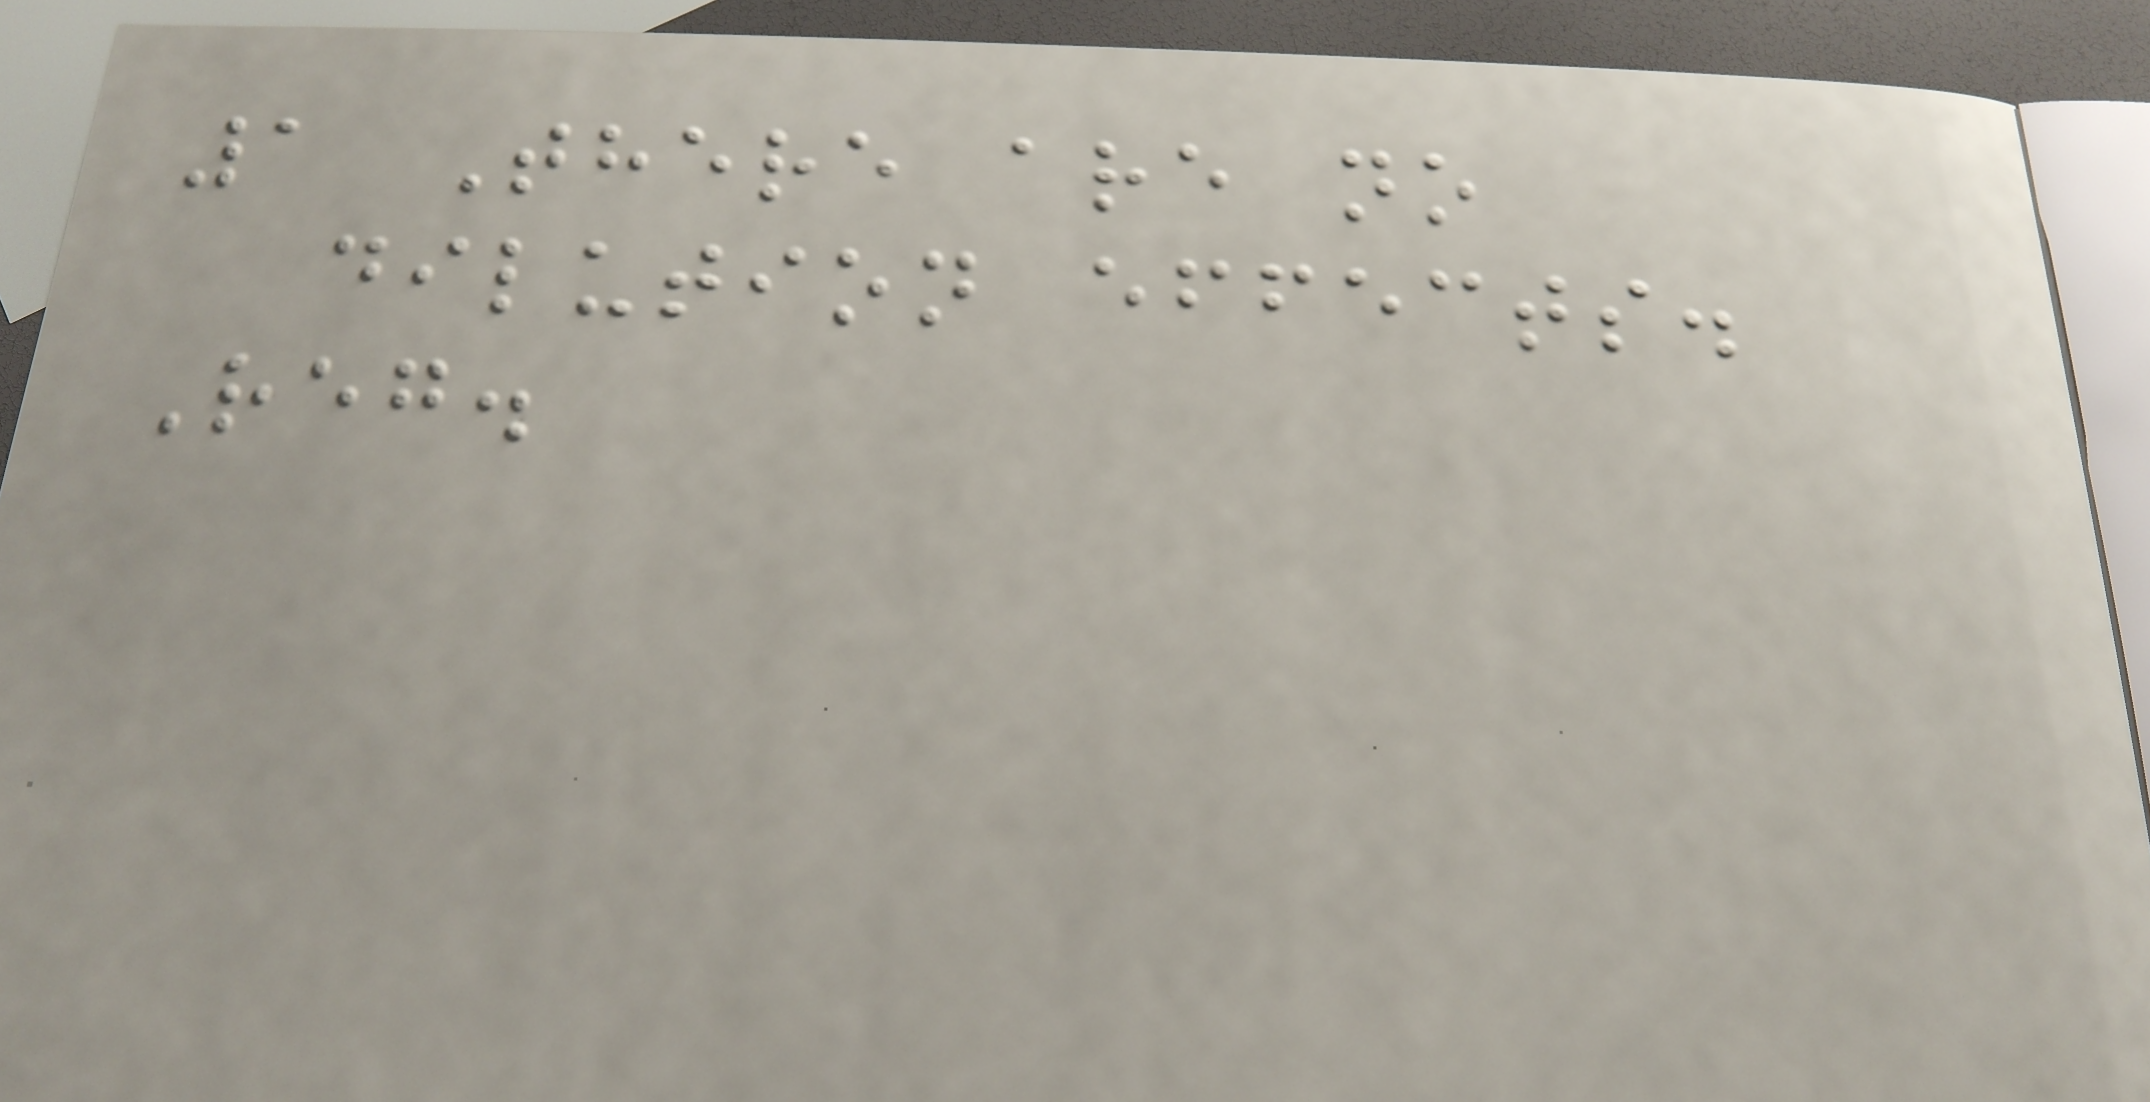1 There are no
dilution effects.
Reg.
